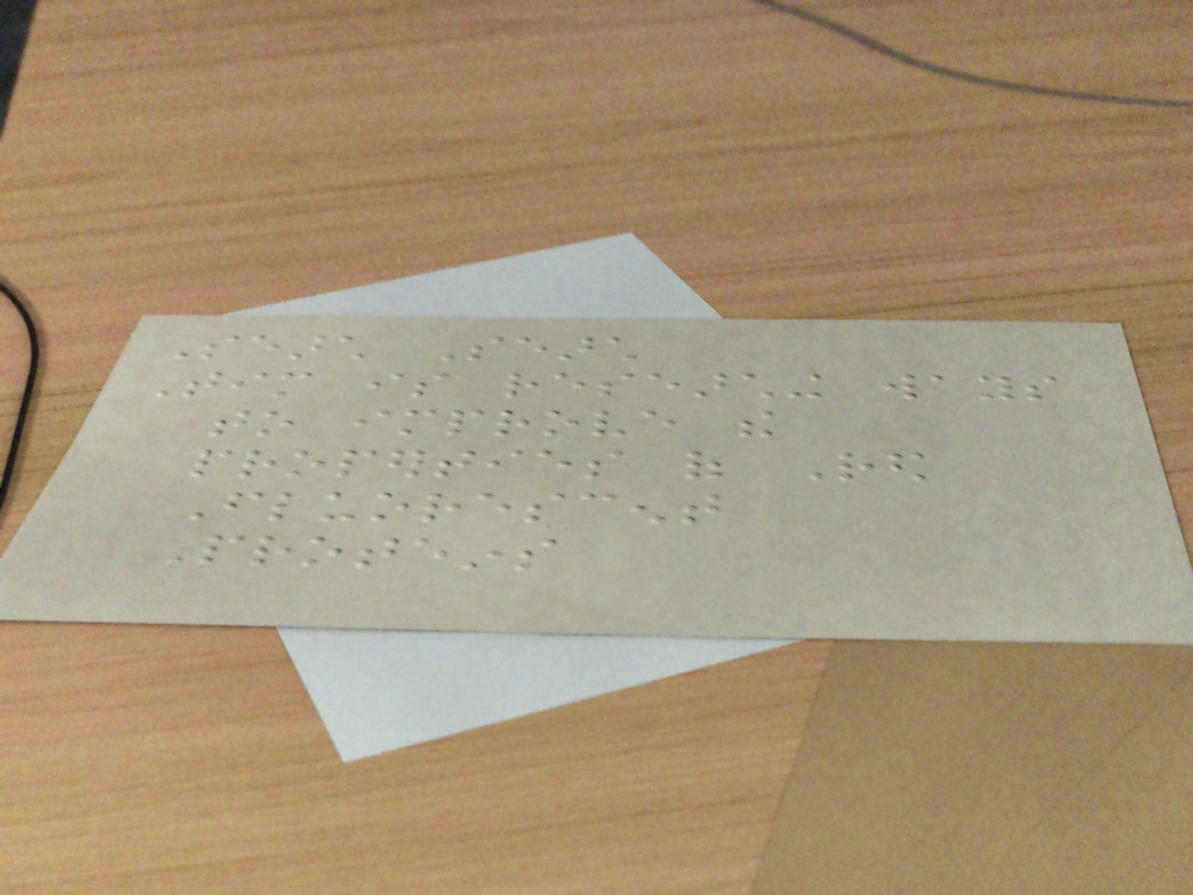Search Search
Tim is researching ways
to improve the
properties of Red
Fluorescent
Proteins
